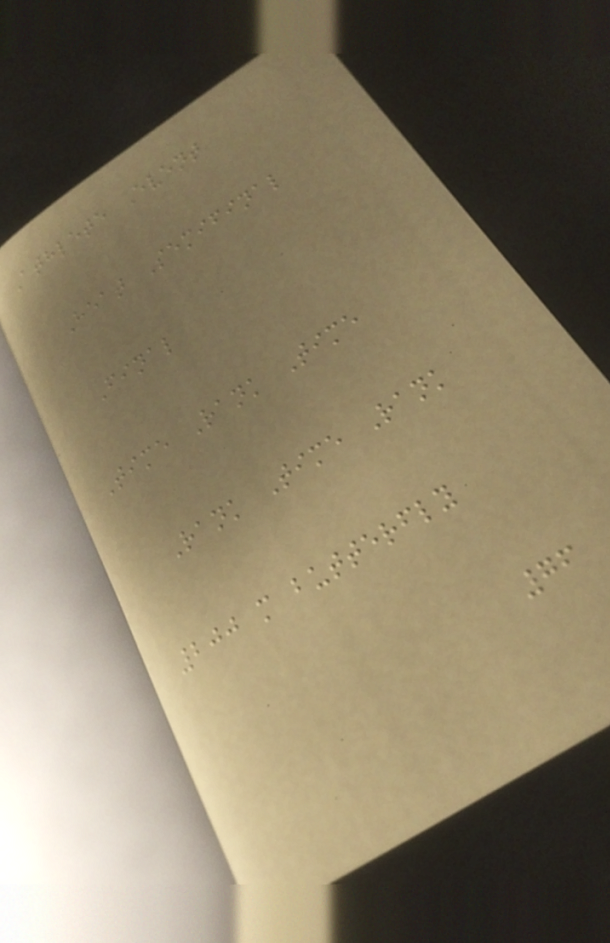Athlete Event
Heat Semifinal
Final
Time Rank Time
Rank Time Rank
200 m butterfly
76
